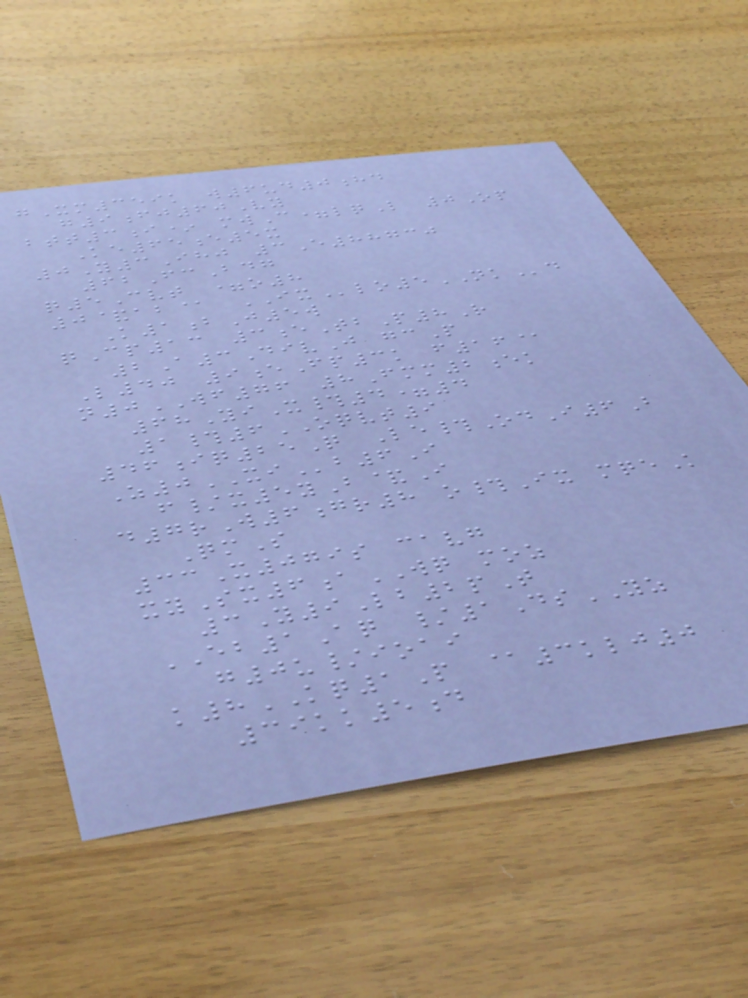gXm359k w6ud0hd
g9fj60Vy
btt3i* mwC=lqL 0Op
Ke65e5x
0Y3Ihj 3E88730
62FcBdg
q5Cvt =o8
0&ab@ IXlo5NKd
K1bJ5w
qCp13 3eTbP8R
2A3DivJ gcP
L40 9eFp3k f16@
n0WF76 8Fmm2ek
68YiX#4=4
1#6OQVT9
46iq25Q Le#OdI6B
Z0XIb6I
f/x5yB&I
d7rW6gr8 o#Ix mqeK
QmS
33X079s cavg
xySx6aWQ moz
3Y9Lb2pT
EB1Aq /1DsYZ
g0u/ioai
k8KQ1P @3klj0
39kk5d
